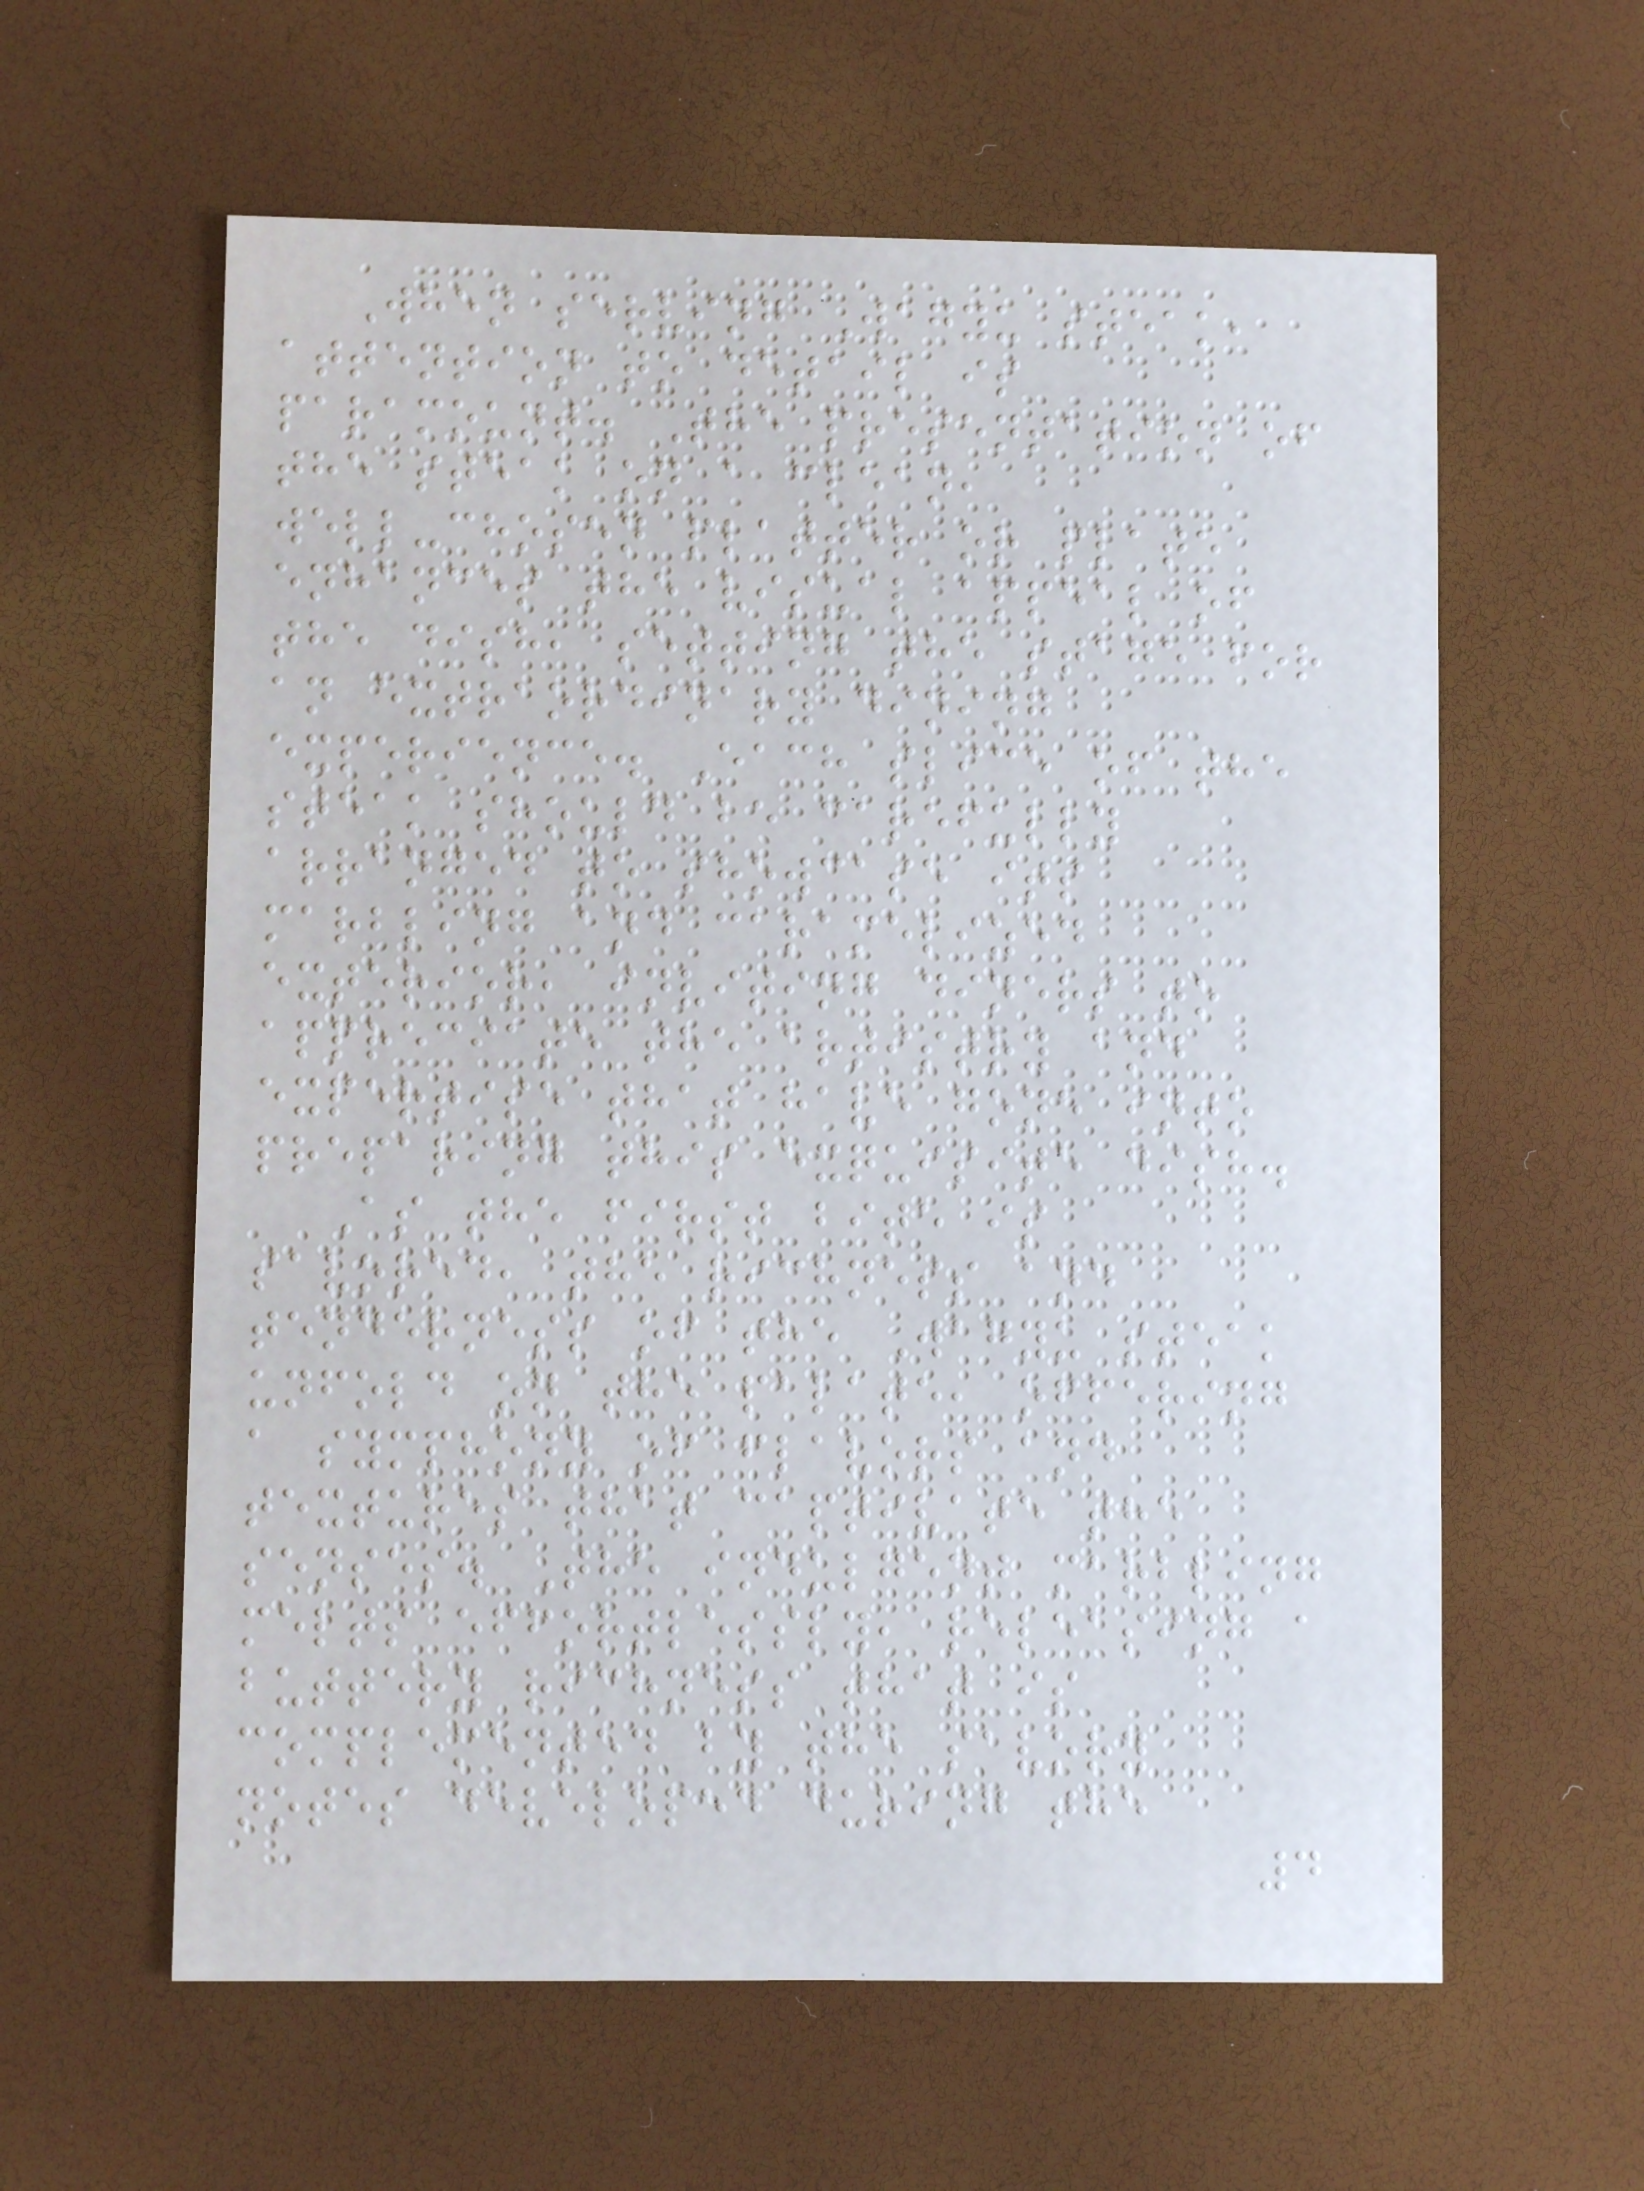When serving Wagyu steak,
attention to detail is
paramount. The presentation of
the steak on a clean,
well-chosen platter or plate
enhances the visual appeal of
the dish, setting the stage for
an extraordinary dining
experience. Each slice of the
steak should be carefully
arranged to showcase its
marbling and caramelized
exterior, inviting diners to
appreciate the artistry and
expertise that have gone into
preparing this exquisite dish.
As the first bite is
savored, the richness and
tenderness of the Wagyu steak
unfold on the palate, offering
a symphony of flavors and
textures that captivate the
senses. The indulgent marbling
melts effortlessly, releasing a
buttery richness that is
complemented by the savory
notes developed during the
4
